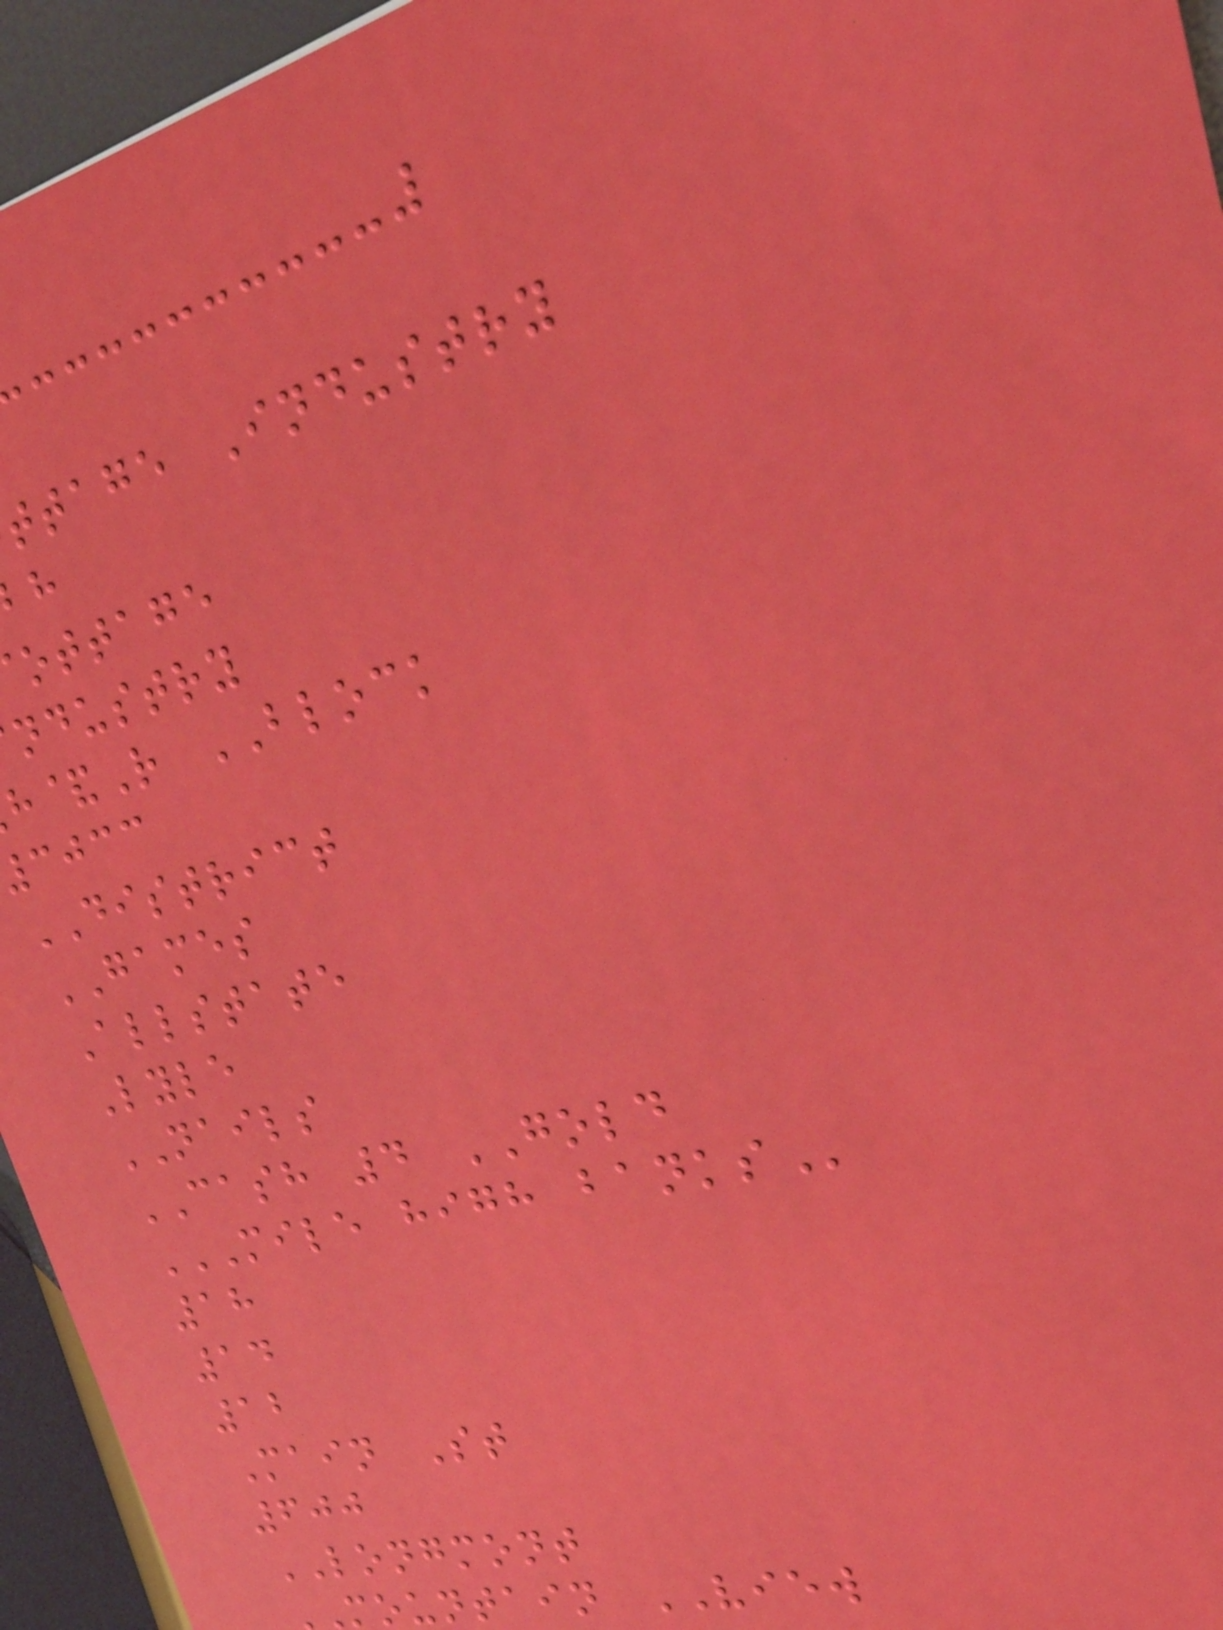ttage Industry
ottage
ndustry
&R BLOCK
cjcc
DISTRICT
GAMES
Allstate
Lyle
NAILS
CASH 4 GOLD
MILE HIGH BANKS
18
14
12
Main St
600
LONGMONT
mountain VIEW
